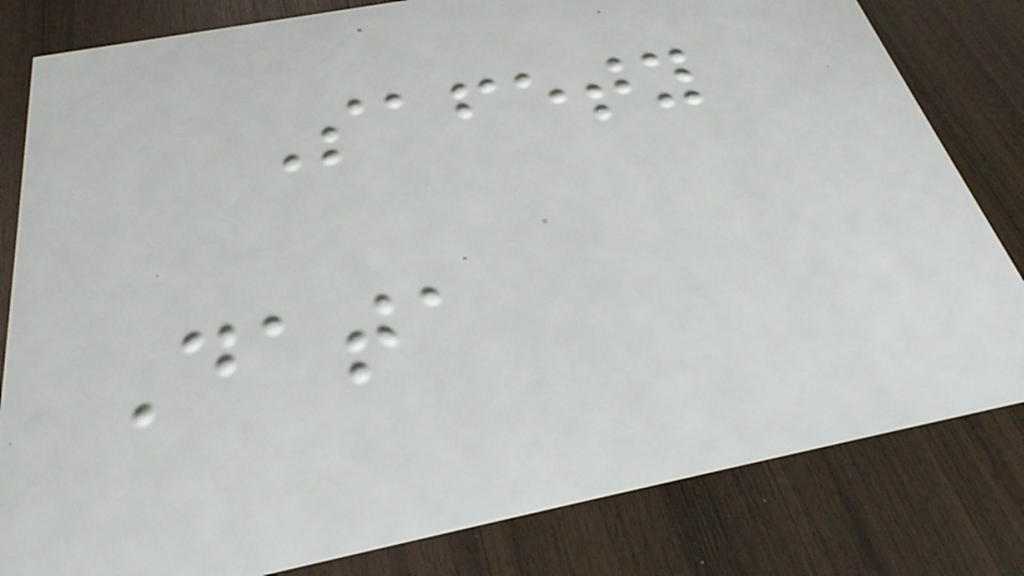Safety
Data
